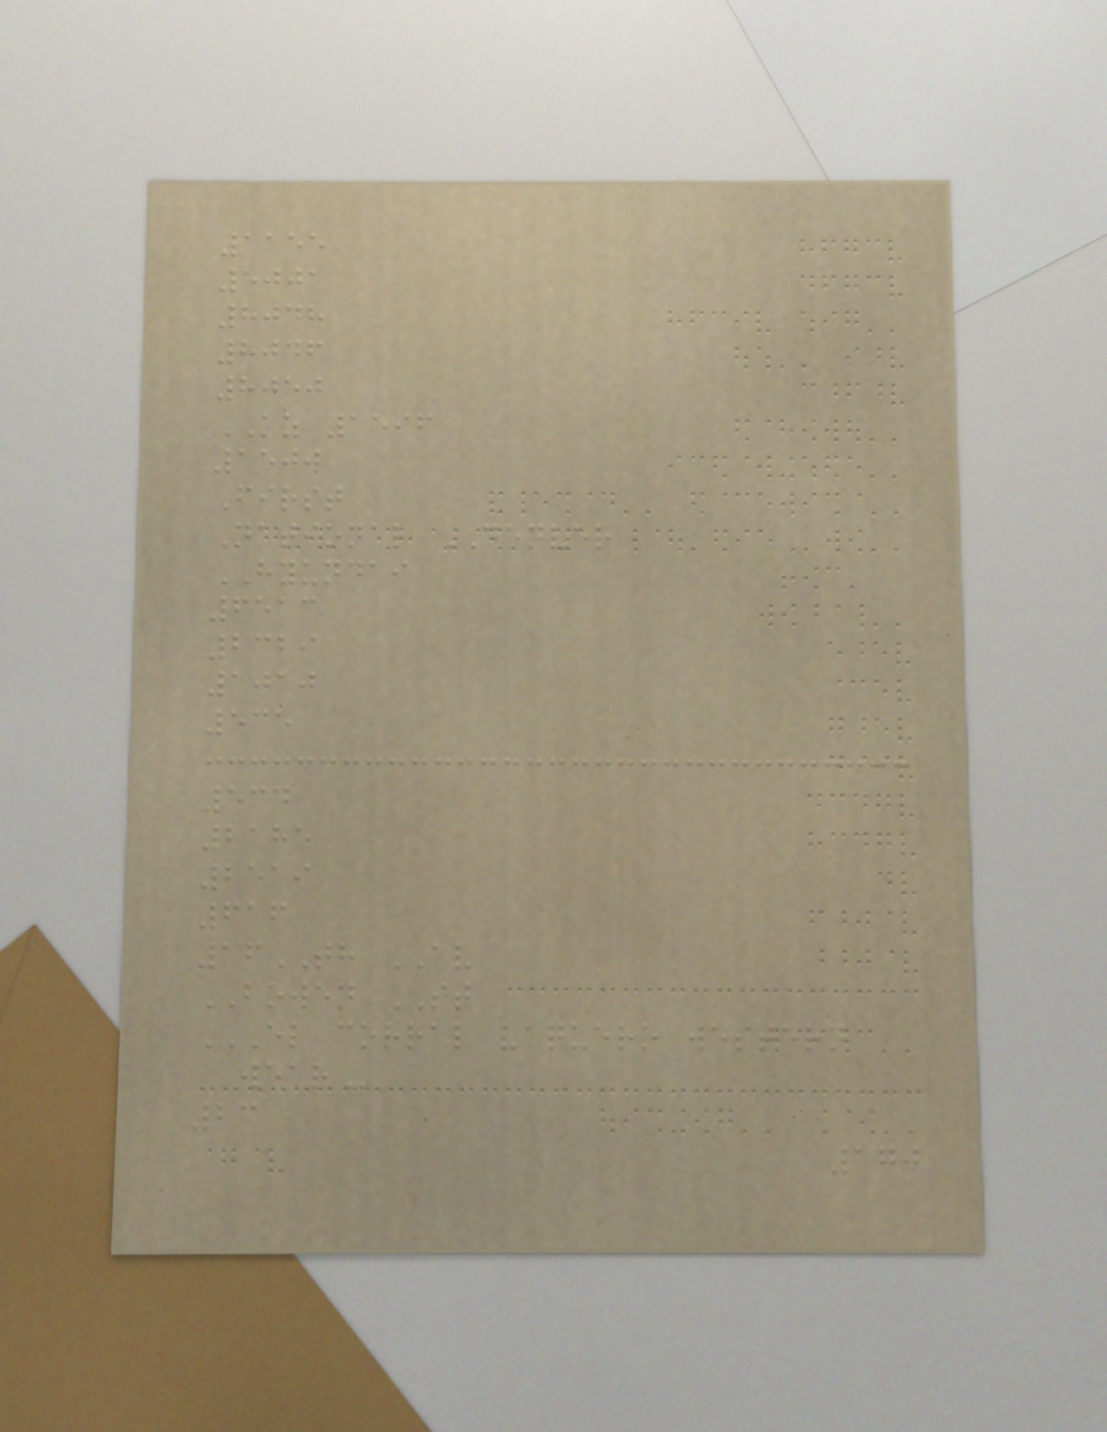1155
5001
8048
8046
8050
KZ 1596
1500
First
National DENVER
HYUNDAI
6513
2329
1010
535
534
2185
2519
616
16TH AV
BOWEN ST
EL CORRAL VAQUERO WESTERN
WEAR
23
170
